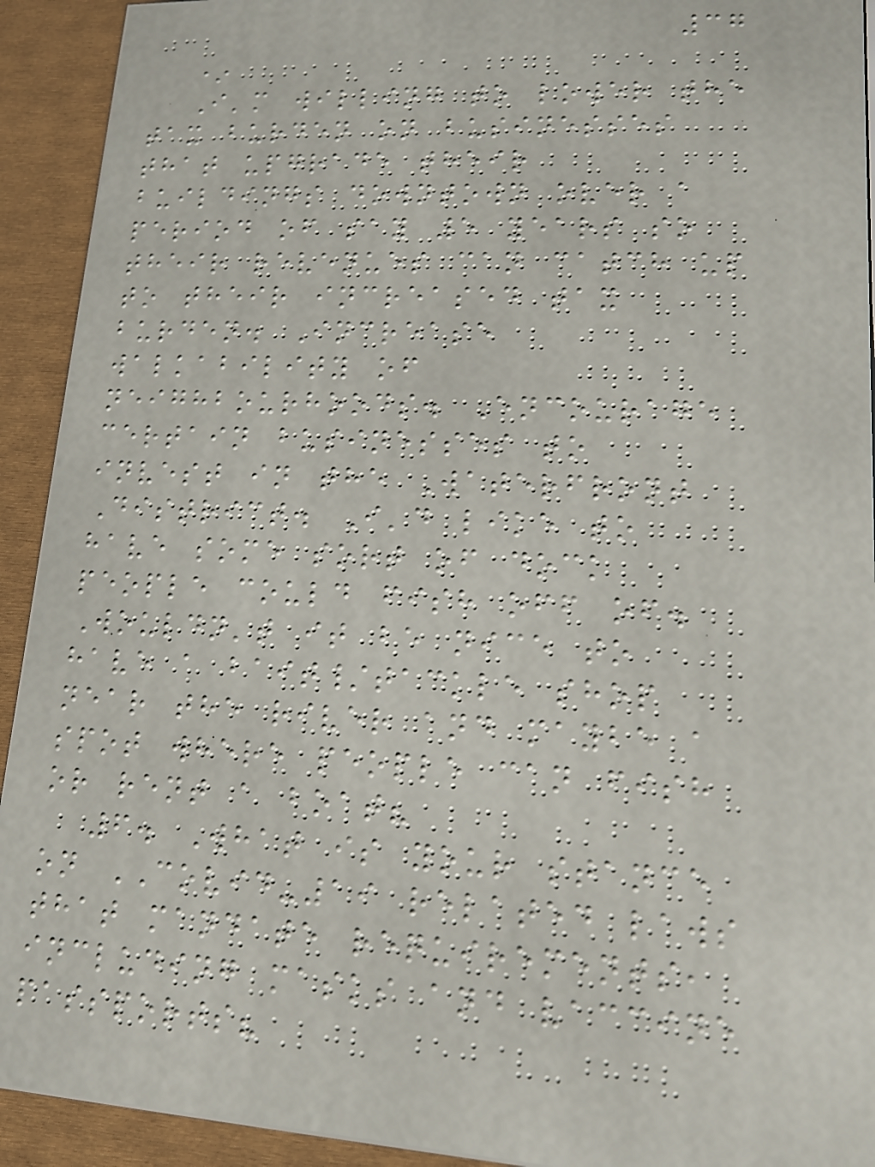37
*
I'm willing to lower the
tax burden on businesses
that upgrade their
buildings downtown over a
period of say 5 years so
their revenues can catch up
to their increased tax
burden. Increase
walkability of
neighbourhoods. Encourage
certain businesses to
invest in the Waterfront
District. I'd like to
have some sort of dock
people could fish off of.
Wouldn't it be nice to
have a bait/tackle shop
near the river and maybe a
spot where people can fish
or rent a boat?
6. What is your stance
on COVID-19 related laws
that mandate requirements,
including masks and vaccine
passports?
